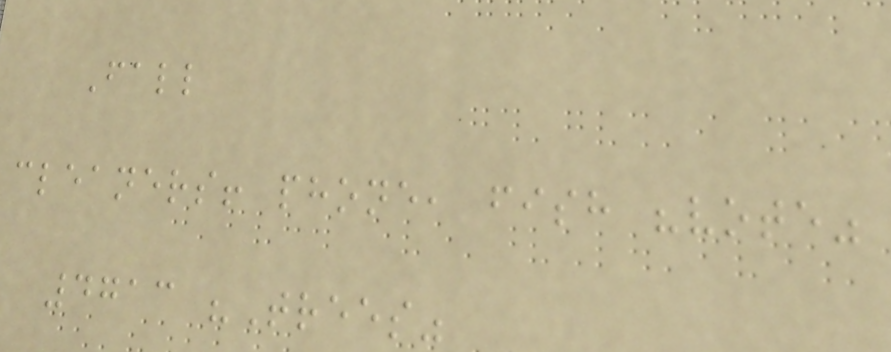Fall
cleaners! phone, fish "vote"
4713 "Trees"
